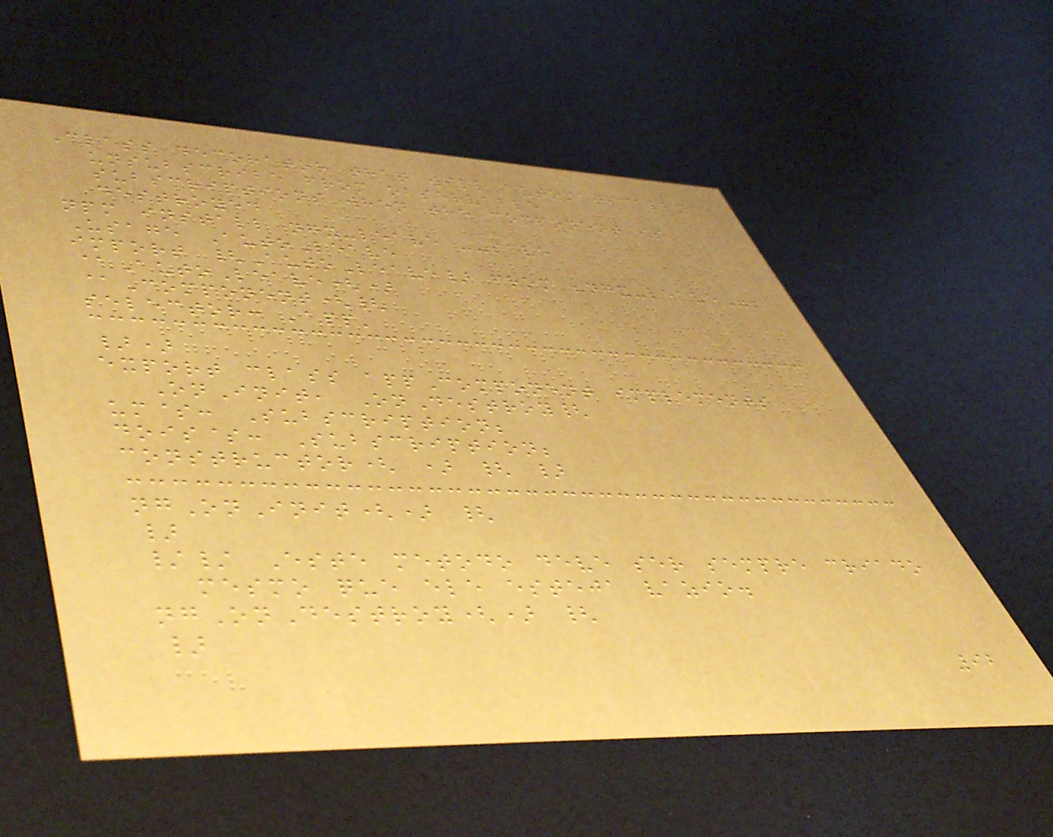Class decorator that will automatically
unsubscribe from observable
subscriptions when the component is
destroyed
npm install ngx-leave --save
Usage AutoLeave
import {AutoLeave} from "ngx-leave";
@AutoLeave()
@Component({
selector: 'app'
})
export class appComponent implements
OnInit, OnDestroy{
um$: Subscription;
dois$: Subscription;
constructor( ) { }
ngOnInit() {
}
// Este metodo deve ser sempre criado
mesmo que ele esteja vazio.
ngOnDestroy() {
}
92
